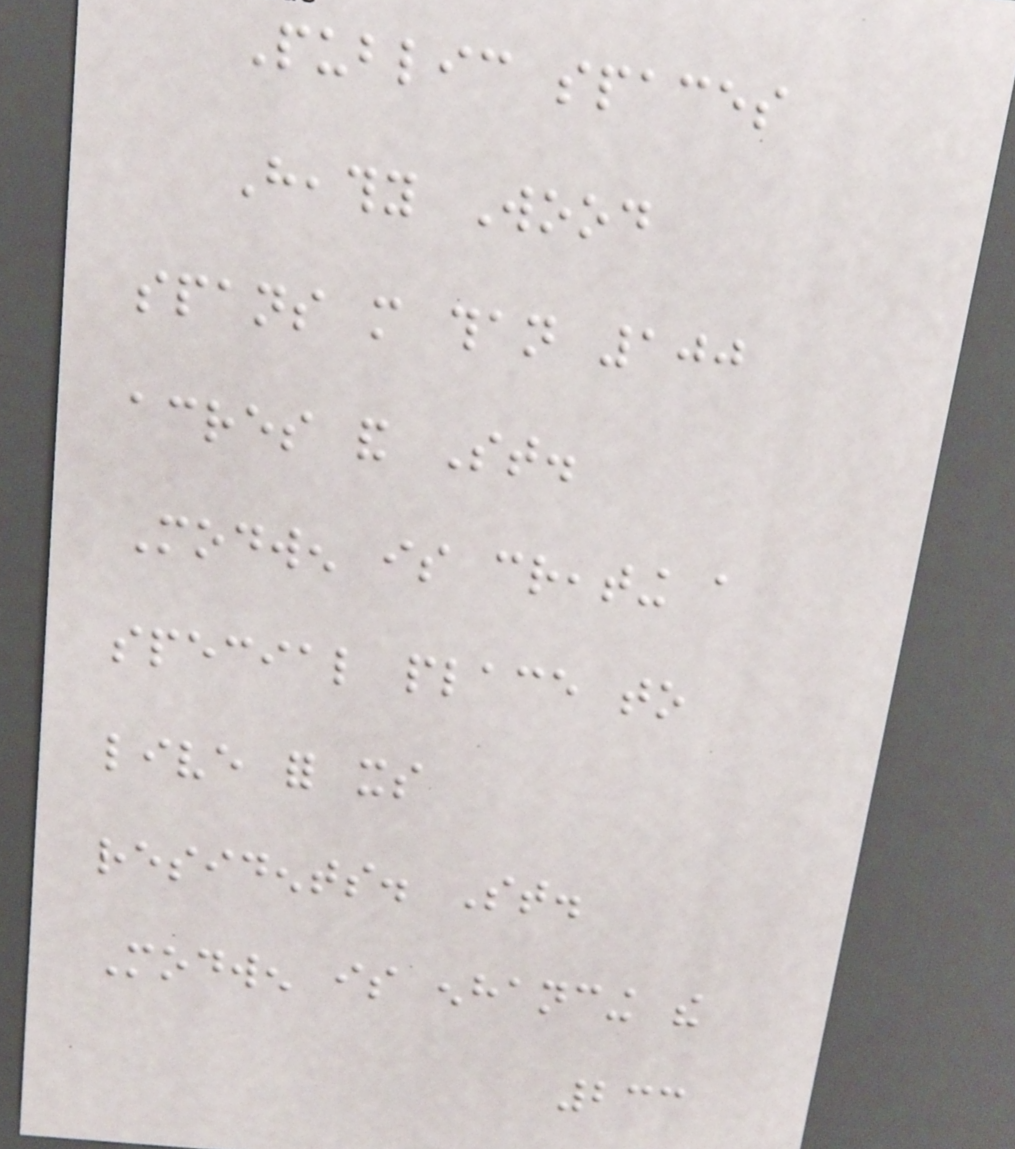Public spaces
Heathy Wood
spans more than 100
acres and St.
Modwen is creating a
special place to
live for its
residents. St.
Modwen is enhancing the
233
